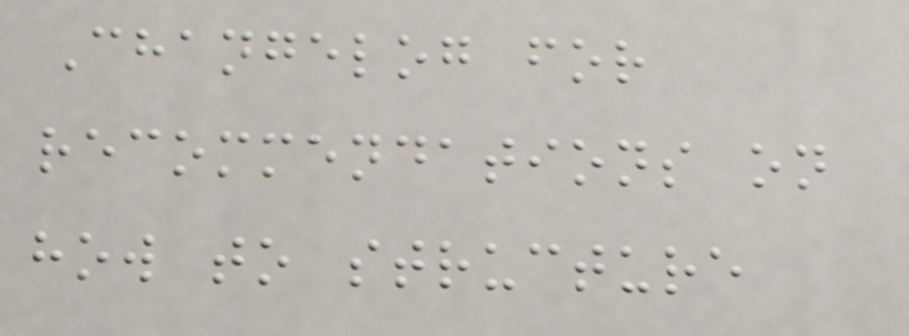Changelog for
recommendations on
how to structure
